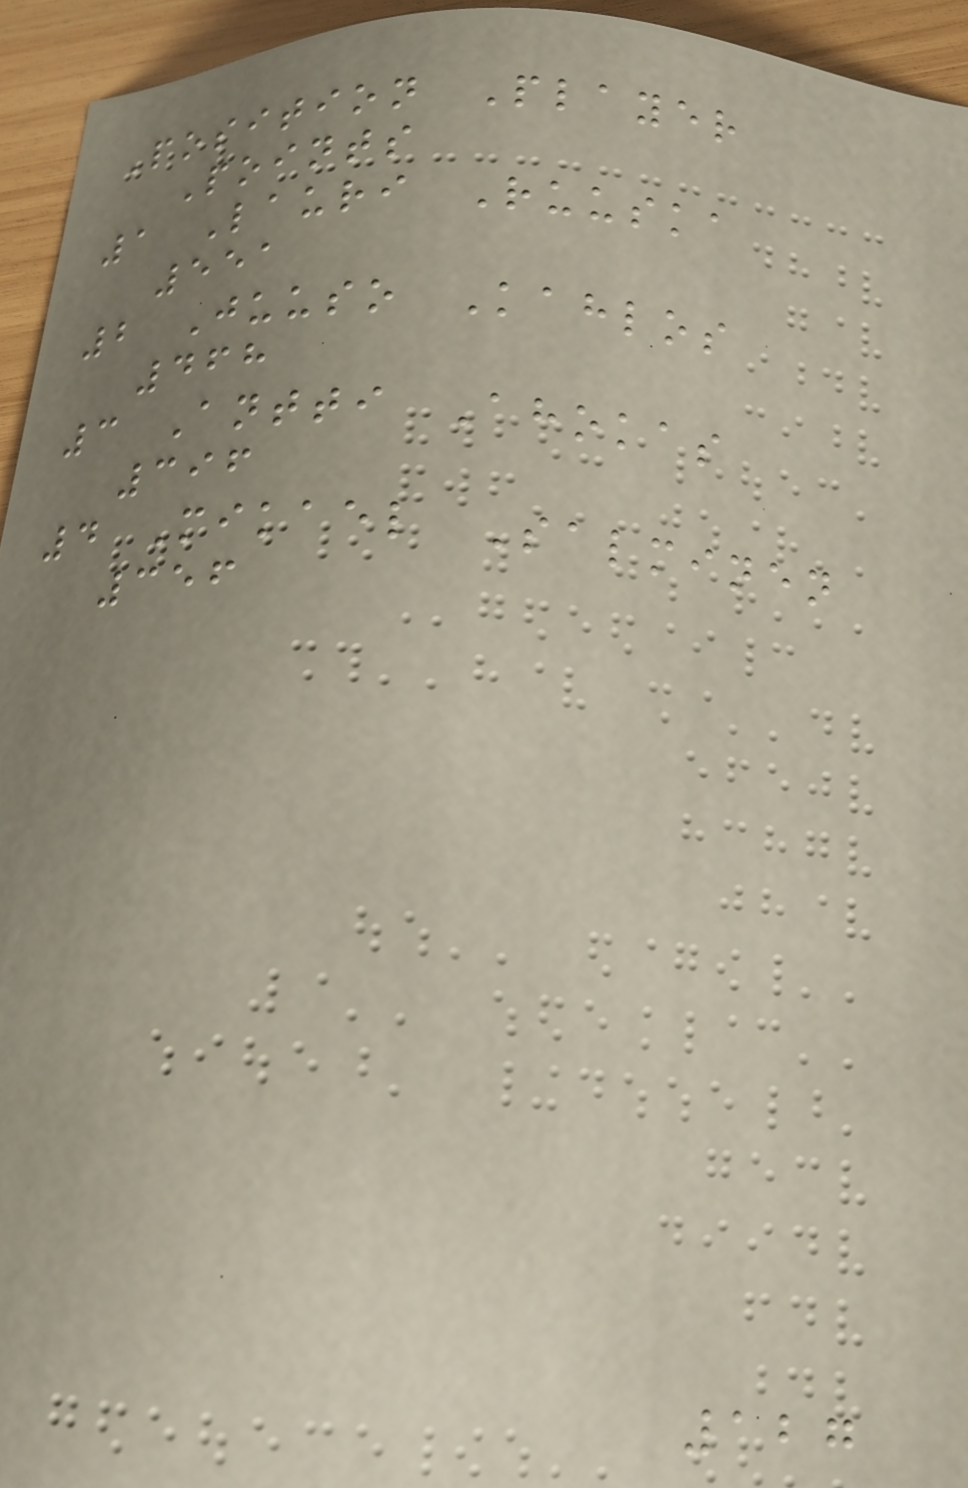Position Player
Points
1 Lauri Ruuska
551
2 Juuso Kahlos
468
3 Antti Ahokas
396
4 Mikael Salminen
356
127
